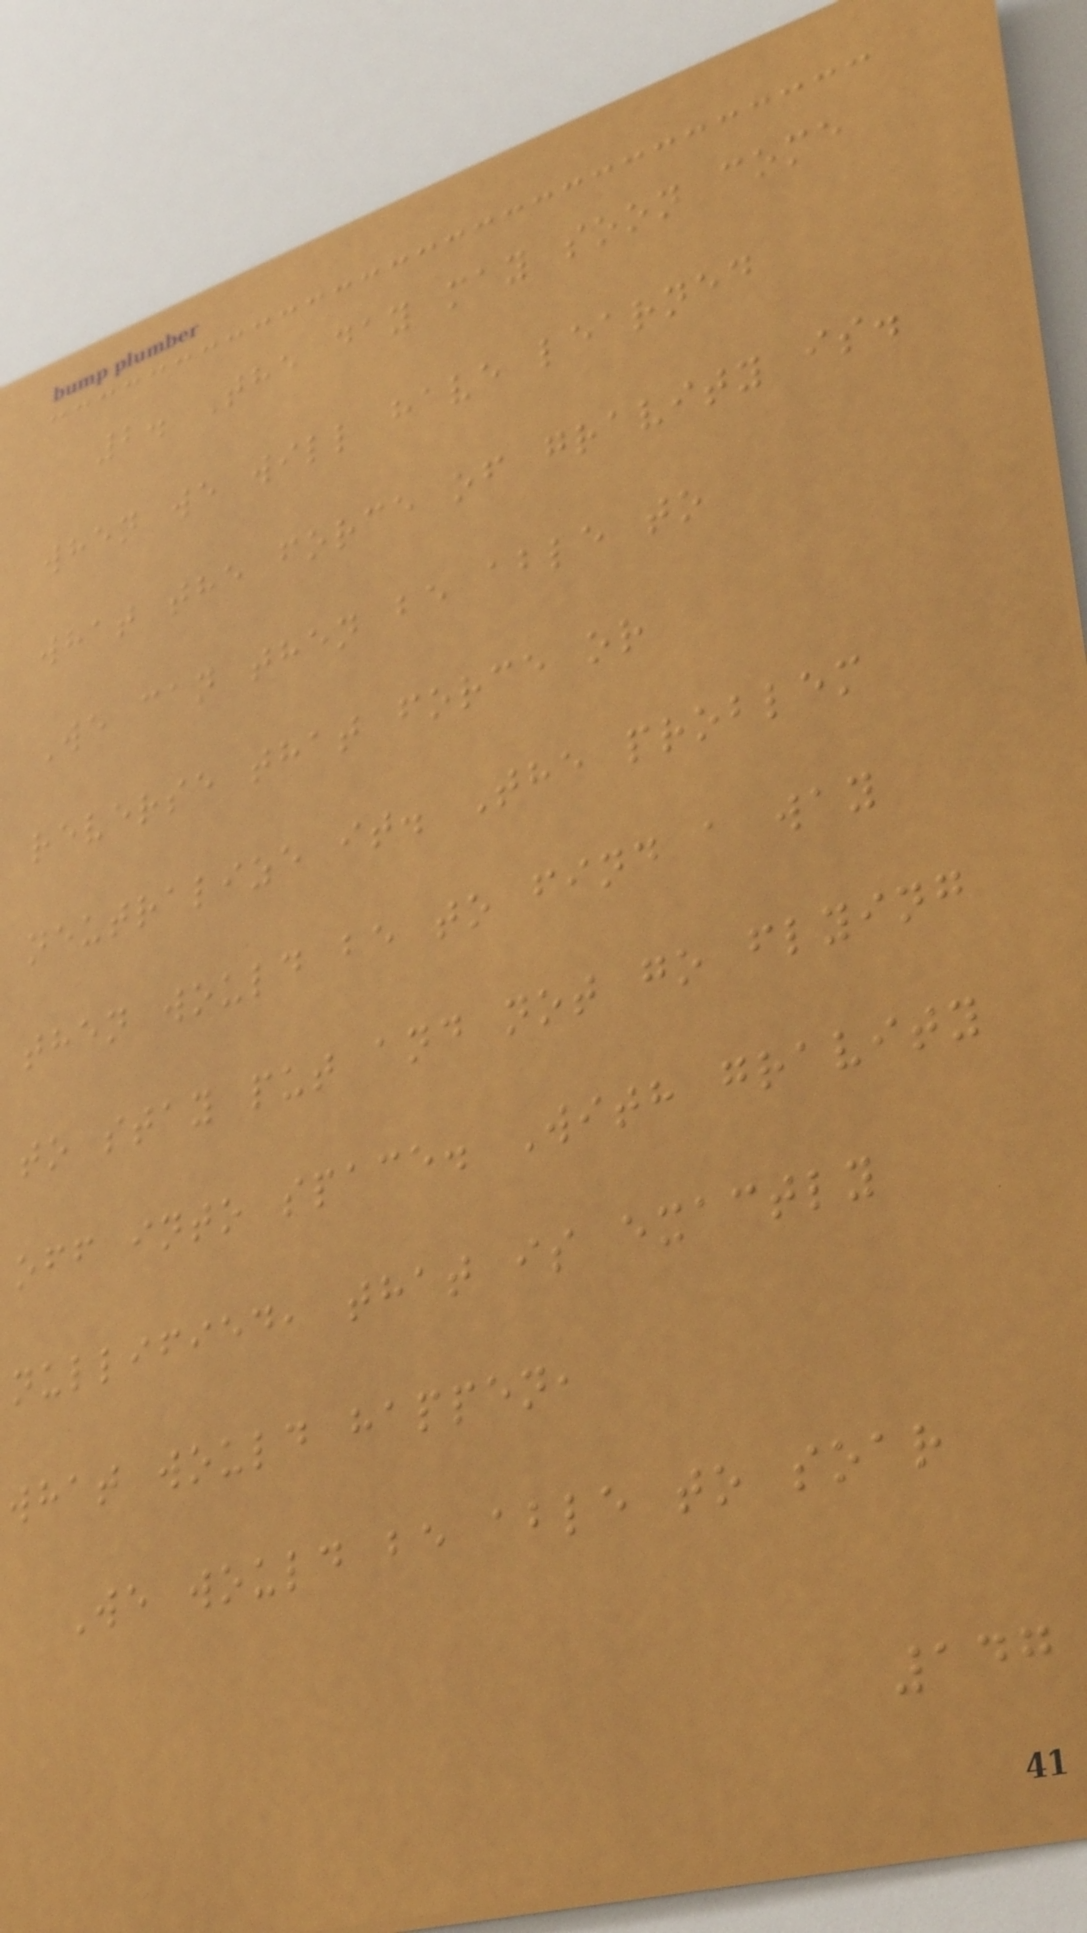2. The day may soon come
when we will have learned
what the force of gravity is.
We can then be able to
reverse that force or
neutralize it. The problem
then would be to find a way
to stay put and not go flying
off into space. With gravity
nullified, that is exactly
what would happen,
We would be able to soar
147
